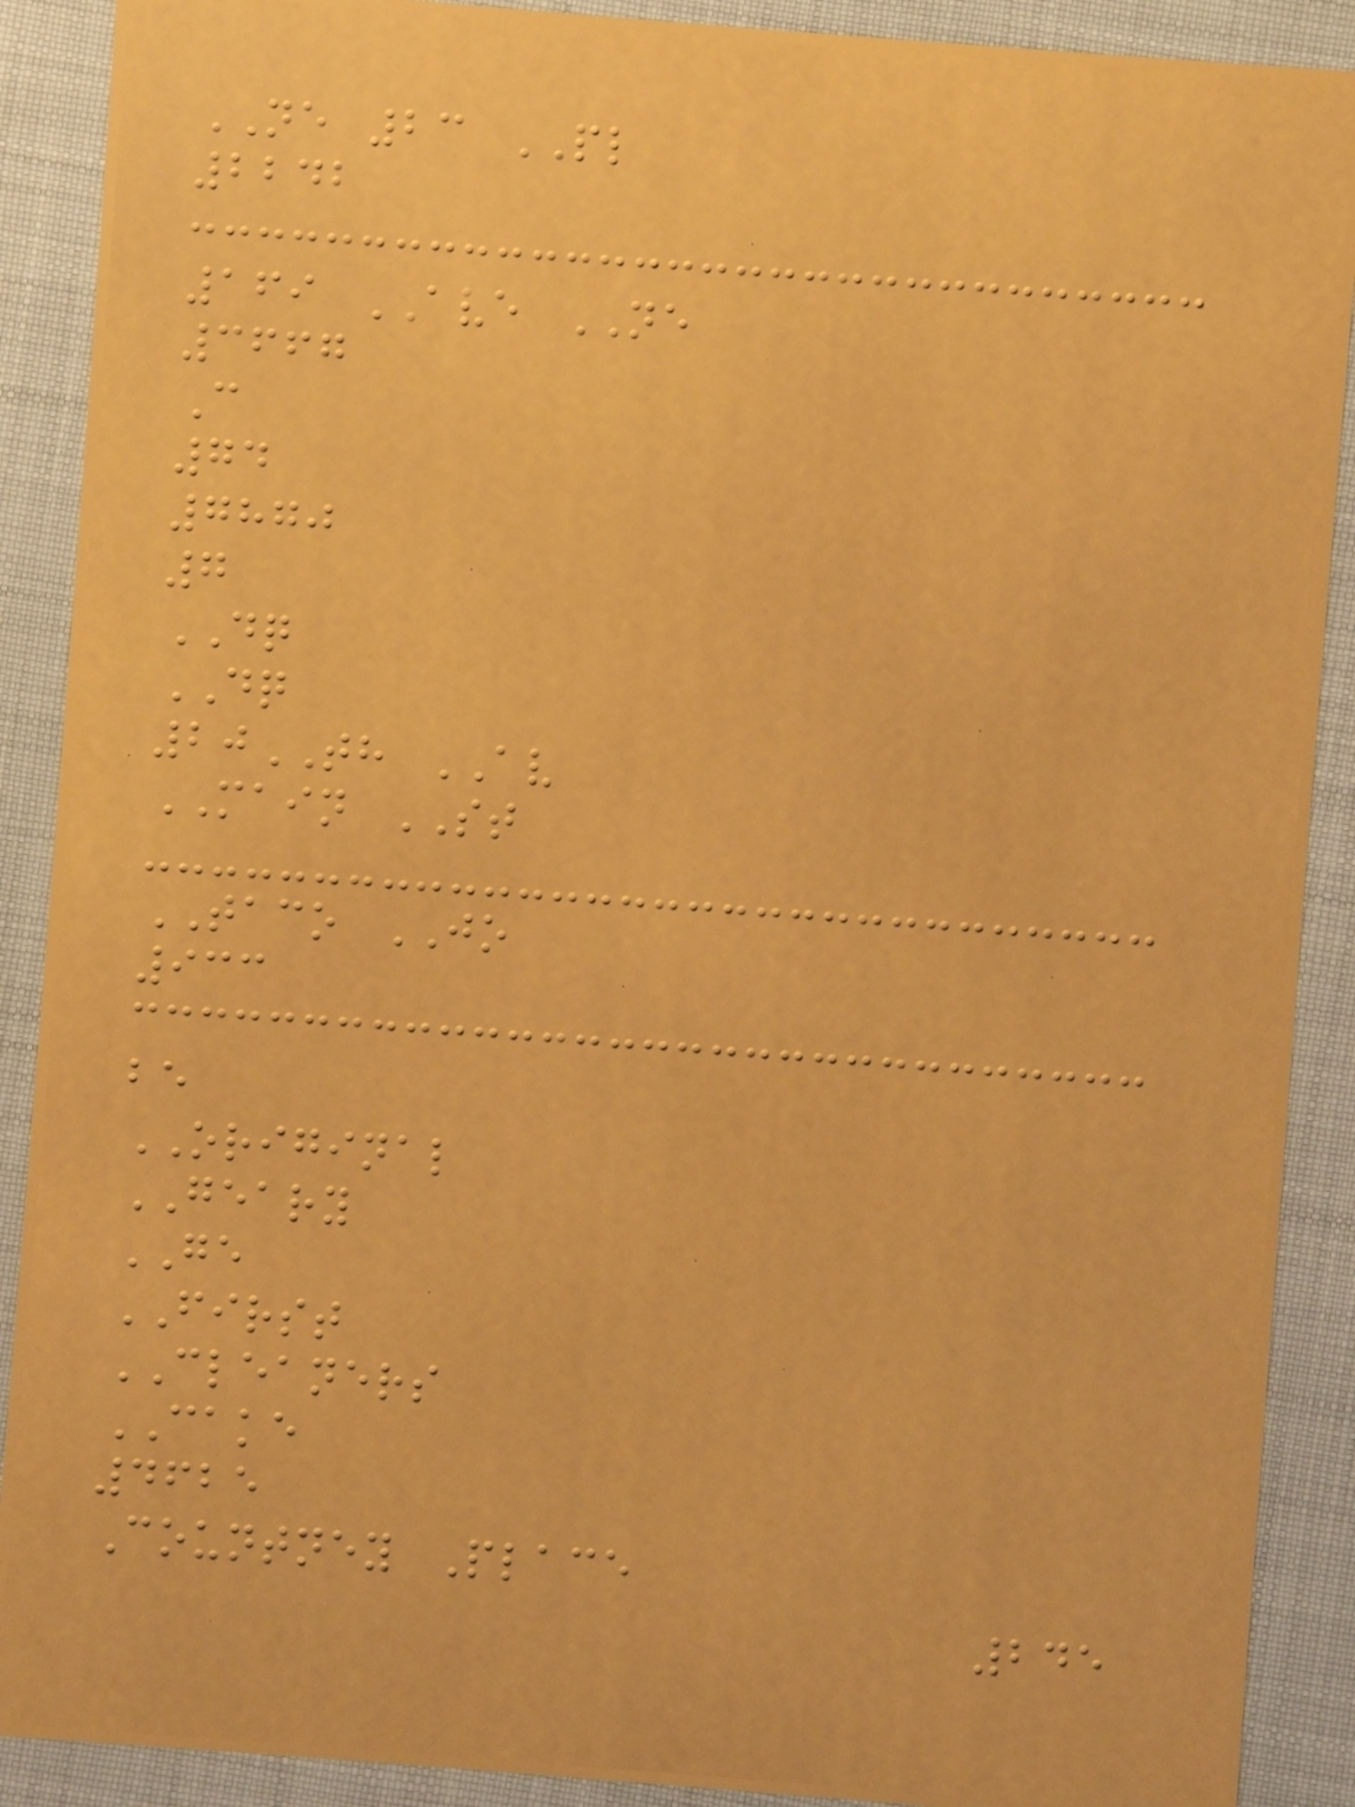NE 23 PL
2242
169 AVE NE
3667
C
74
7870
7
DQ
DQ
20TH AV
MAIN ST
TACO JO
933
be
ORIGINAL
GEARY
GE
FIRST
CLEANERS
CAKE
4625
Countney Place
245
